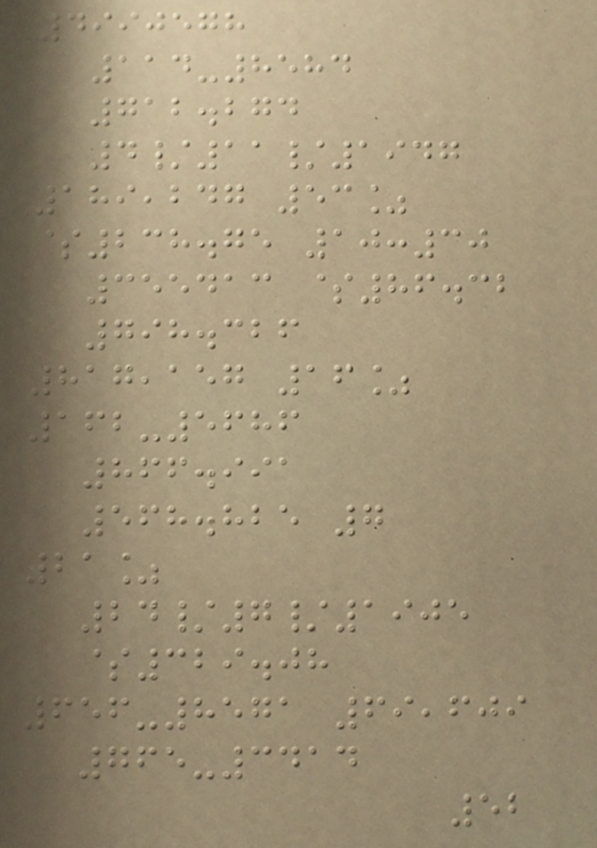4990578
114-8584
712.274
4/11/1947
189,247 53%
$238.75 10:30
355413 $86.32
798.326
817,157 16%
162-5686
866.991
568.825 7
21%
24/7/1905
$329.08
656-8571 69,609
765-3414
52
